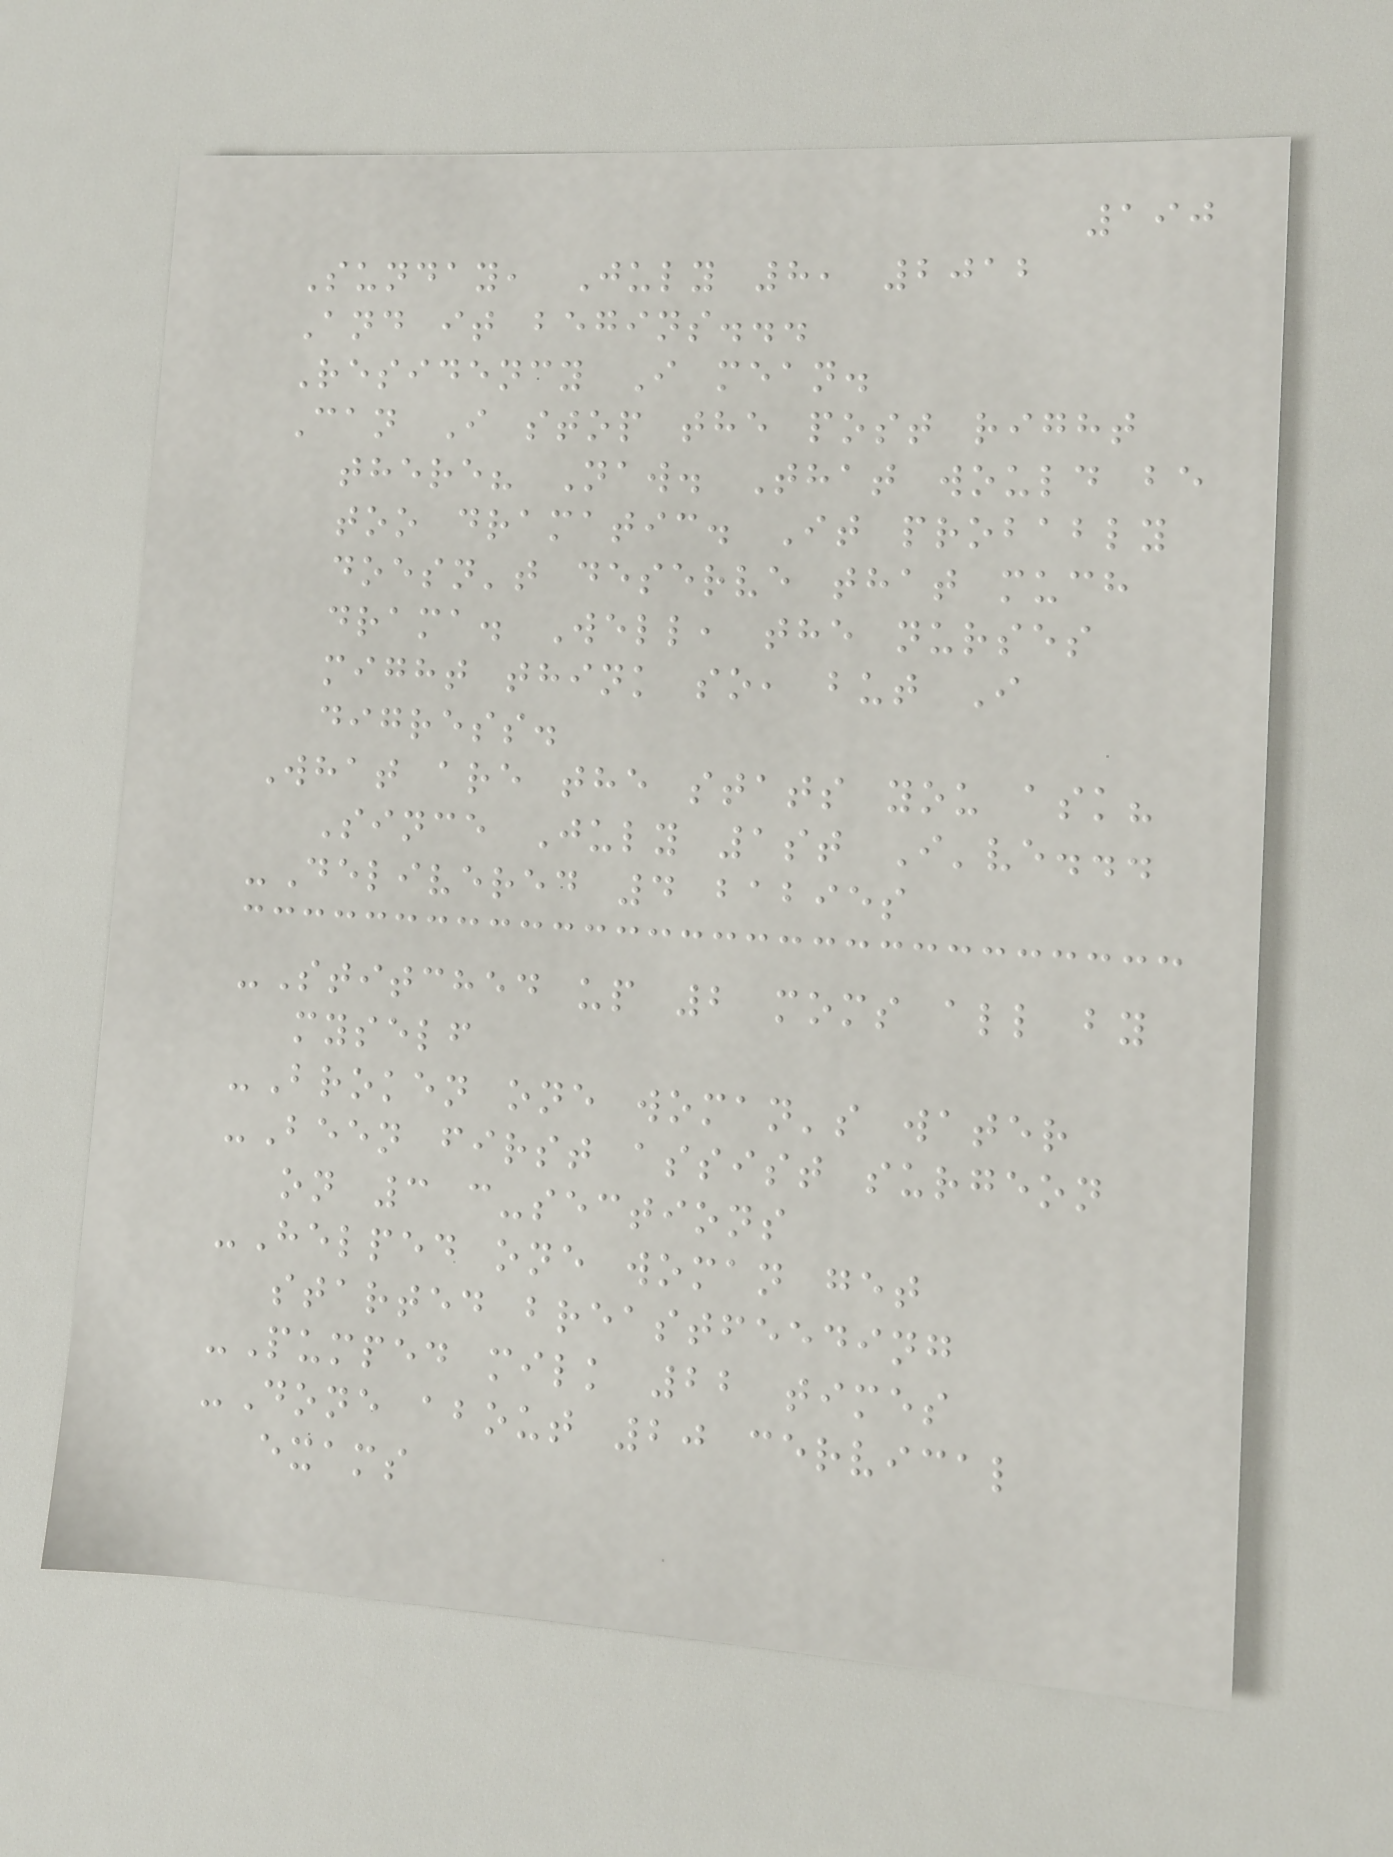190
Sunday, July 8, 2012
And it begins...
Residency I mean.
Can I stop the post right
there? Naw. That would be
too dramatic. It probably
doesn't deserve that much
drama. Well, the nurses
might think so, but I
digress.
What are the stats you ask?
Since July 1st I've...
-Delivered 4 babies
-Stitched up 2 moms all by
myself
-Broken one woman's water
-Been first assist surgeon
on 3 c-sections
-Helped one woman get
started breastfeeding
-Pumped milk 22 times
-Done about 20 cervical
exams
